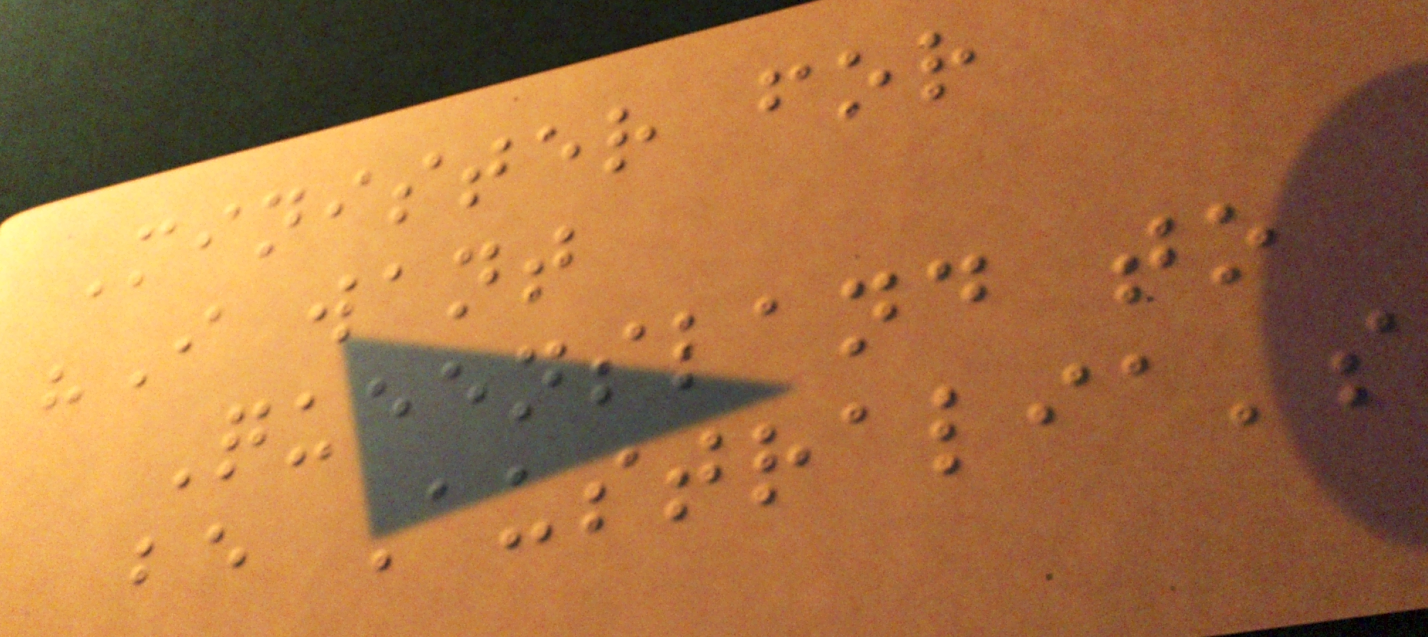Minister for
"I want
Queensland to
be Australia's
